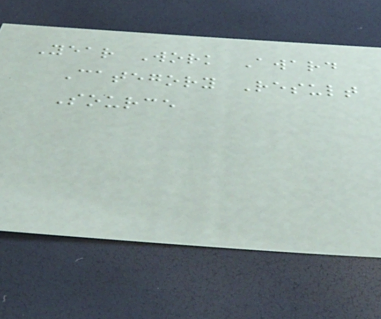Year Work Award
Category Result
Source
